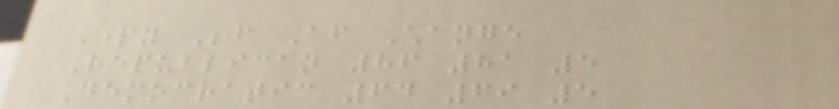Party Before After Change
Republican 86 81 5
Democratic 64 69 5
